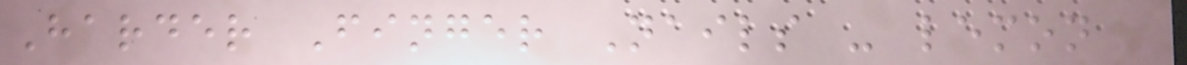Harder Finger Nails - lemon
